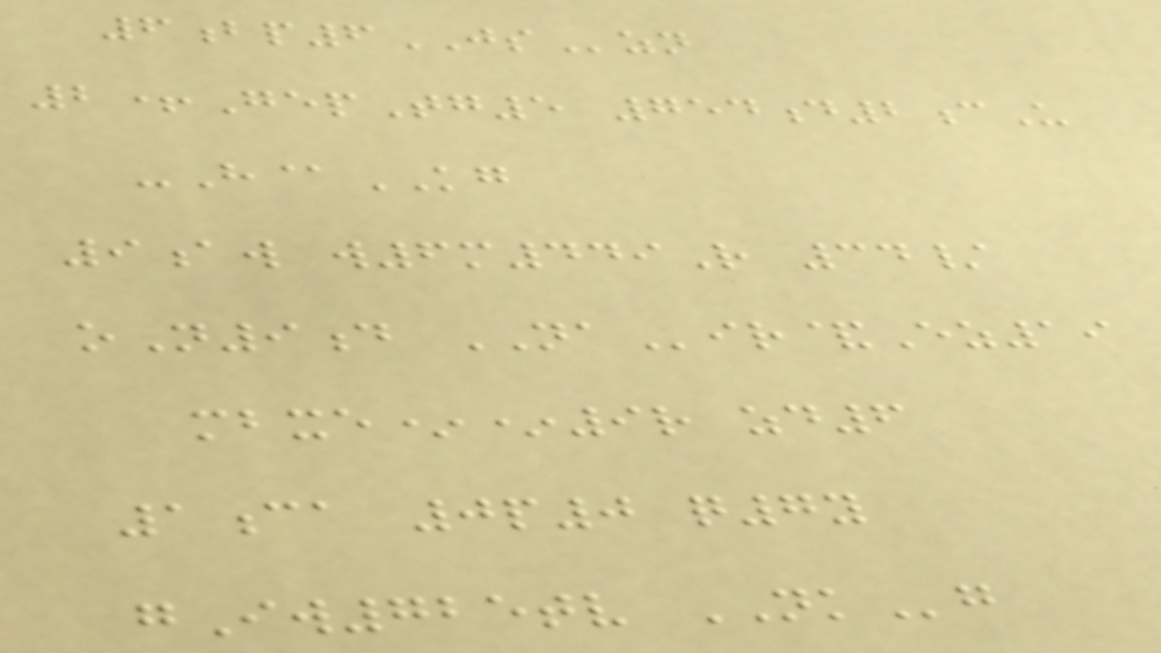6bp6JSzn
2+GepTg5 754d2cU
-H@KG
9aw w6m449R 34/
oN9d NAir&Ez19
mbxe**9r zd6
1ca 0p0 q7y
gIw725tv NKg
